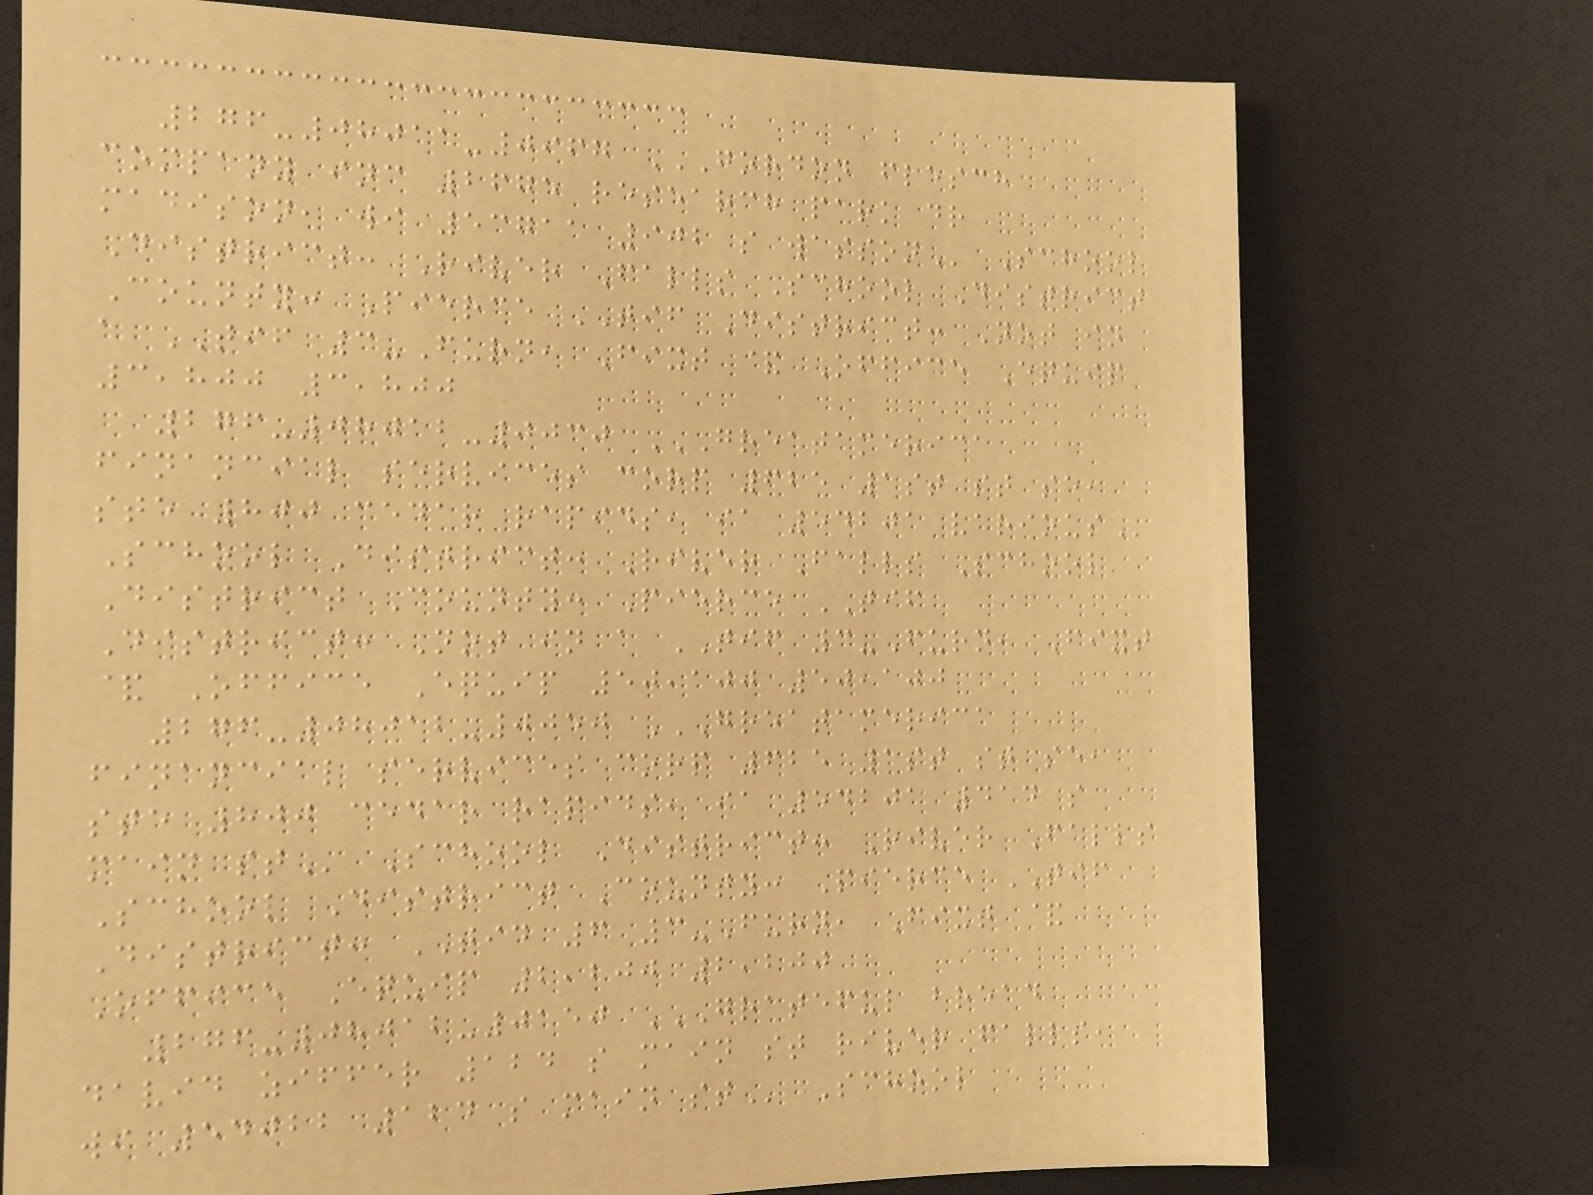276-08011-0967 GORDON FLESCH
COMPANY INC 2675 RESEARCH PARK DR
MADISON, WI 53711 902 S WASSON School
District: River Falls School District
County: Pierce TIF District: Not in
a TIF 3-Furn, Fixt & Office Equip
3,800 3,800
276-08012-0030 GREATAMERICA
FINANCIAL SERVICES CORP 625 1ST ST SE,
STE 800 CEDAR RAPIDS, IA 54201 VARIOUS
School District: River Falls School
District County: Pierce TIF
District: Not in a TIF 3-Furn, Fixt
& Office Equip 50,100 50,100
276-08012-0050 GREATAMERICA
FINANCIAL SERVICES CORP 625 1ST ST SE,
STE 800 CEDAR RAPIDS, IA 54201 414 S
MAIN ST School District: River Falls
School District County: Pierce TIF
District: TID 6 3-Furn, Fixt &
Office Equip 2,200 2,200
276-08012-0150 GRATEFUL BREAD
DAVID ZIFFER 124 S MAIN ST RIVER FALLS,
WI 54022 124 S MAIN ST School
